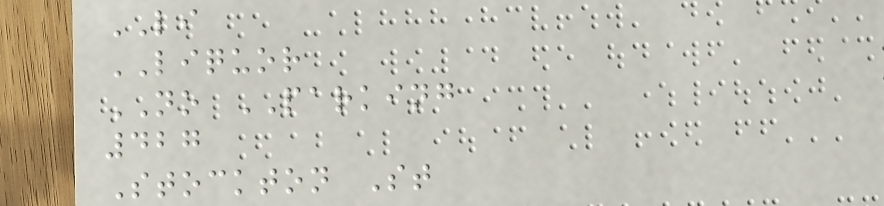LI
LIQUOR
NO PARKING
427
Stockton St
